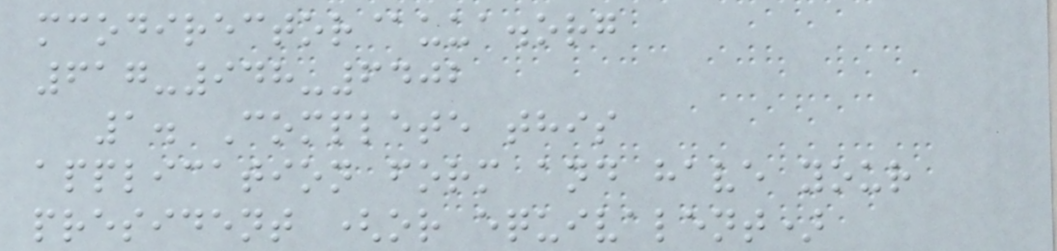mcodirector@uua.org
617-948-6402
1. Complete this
application form and have your
president (or equivalent)
